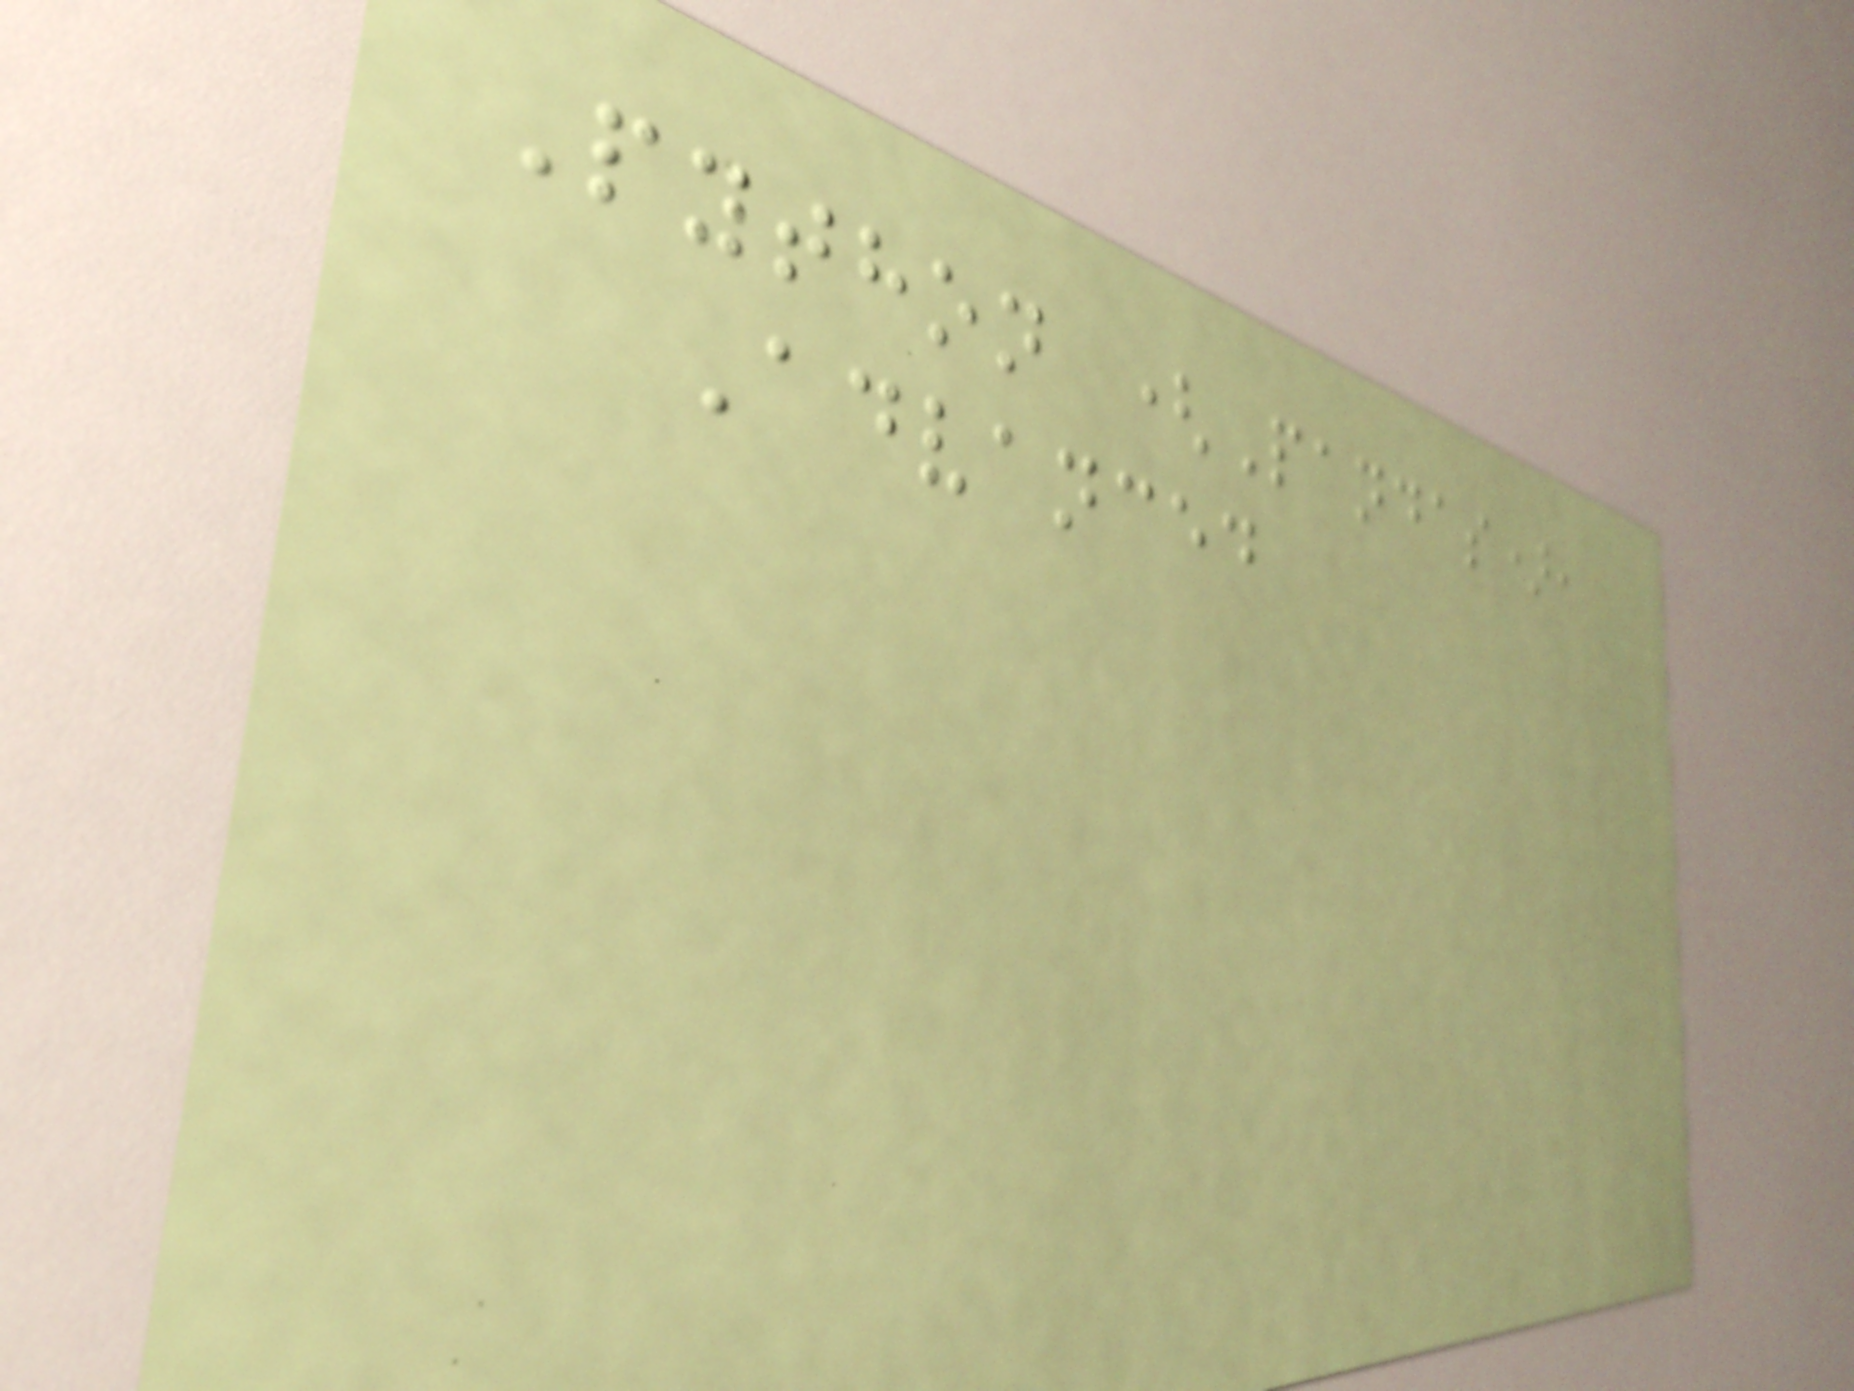Python (Pandas),
Advanced
